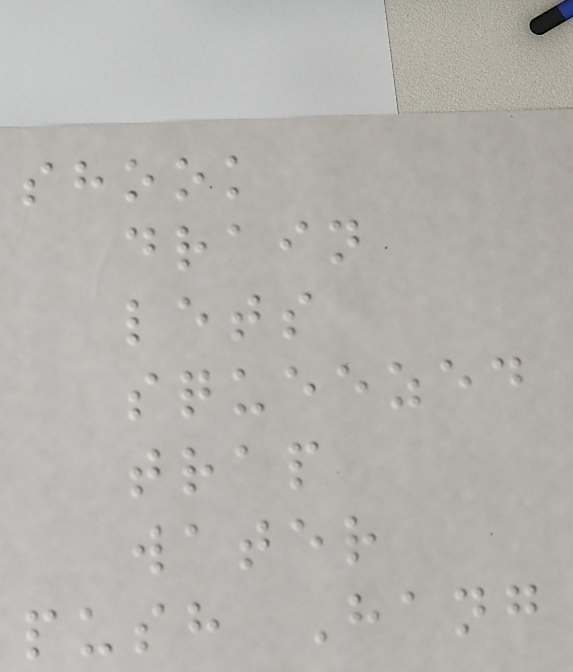shook
drain
lets
squeezed
trap
water
push Hang
